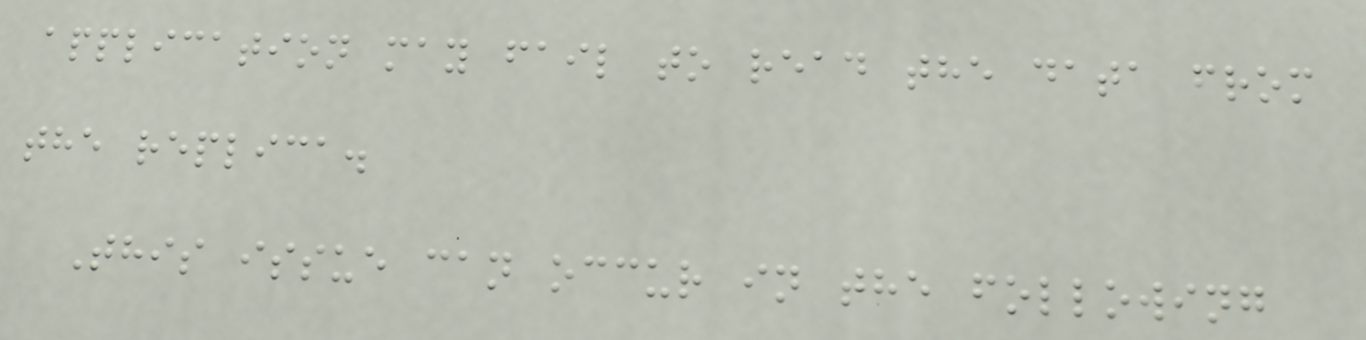application may fail to read the data from
the replica.
This issue can occur in the following
